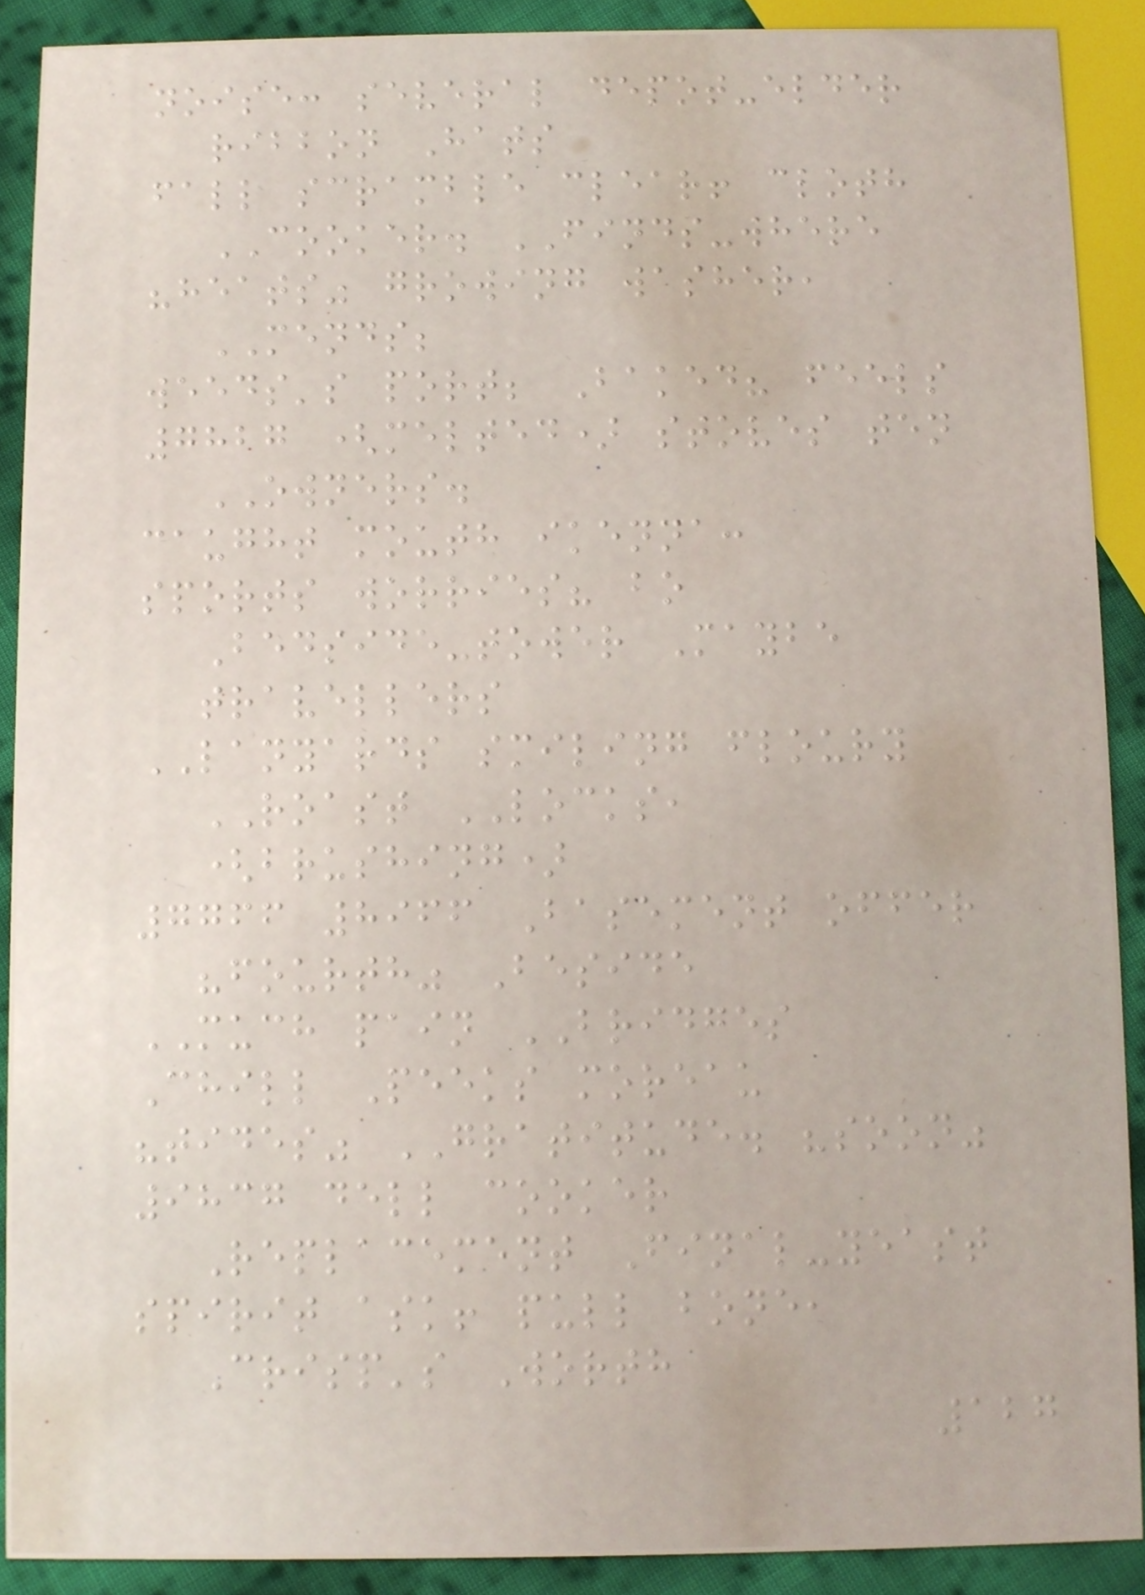noise: several depot-elder
ribbon Hats
fall scramble clear! cloth
COOKER. FINDS-where
"heats" growing washer,
MENDS;
weeds's port; Baked? feels
7827 (melted) stoves ten
OWNERS.
caught mouth ikenna:
sports worries? bo
Bedside-tower Maybe
travellers
LANYARDS smiling floury
ROAST LOCKS,
(brushing)
7766 8966 Basement offer
"fourth" Beside
MUCH pain BRIDGES
Chill Peeks moreau
"tides" GRATITUDE. "soon"
9837 dell cooker
Replacement Final-yeast
spirit ask! pull bone,
Crisp's Worth
127
